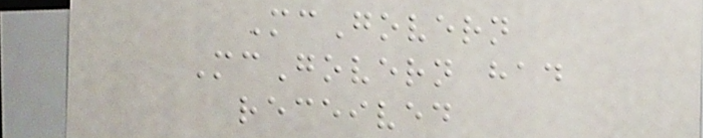McGovern
McGovern had
received
